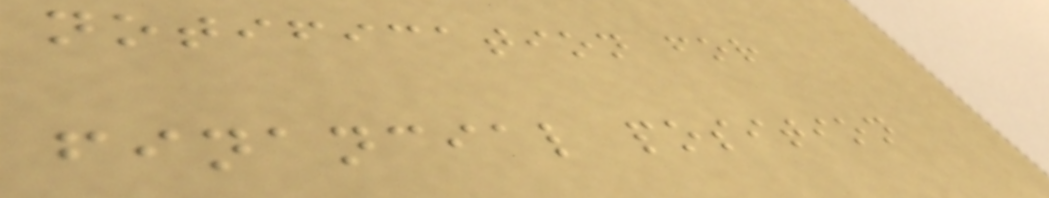notification for
financial position
